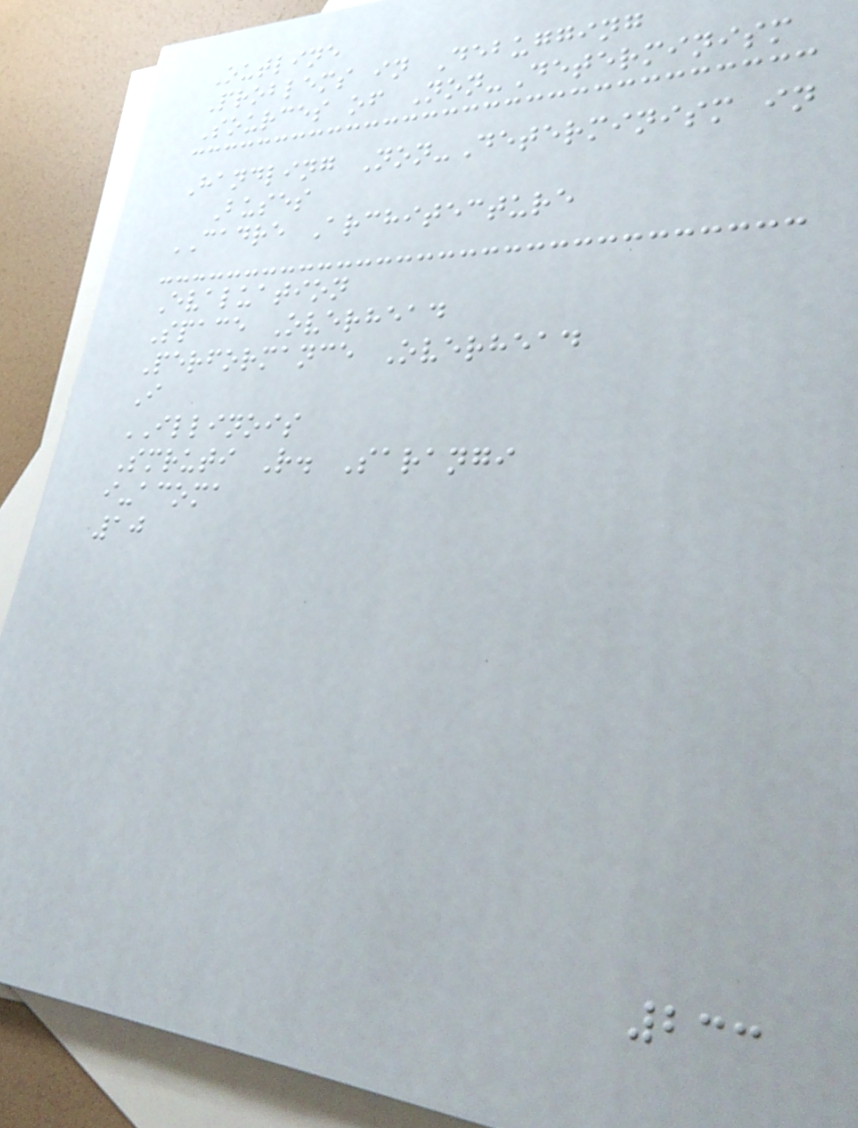Outline
Problems in Debugging
Sources of Non-Determinism
Handling Non-Determinism in
Buses
CADRE Architecture
Evaluation
Space Overhead
Performance Overhead
I
ILLINOIS
Smruti R. Sarangi
i-acoma
10
233
